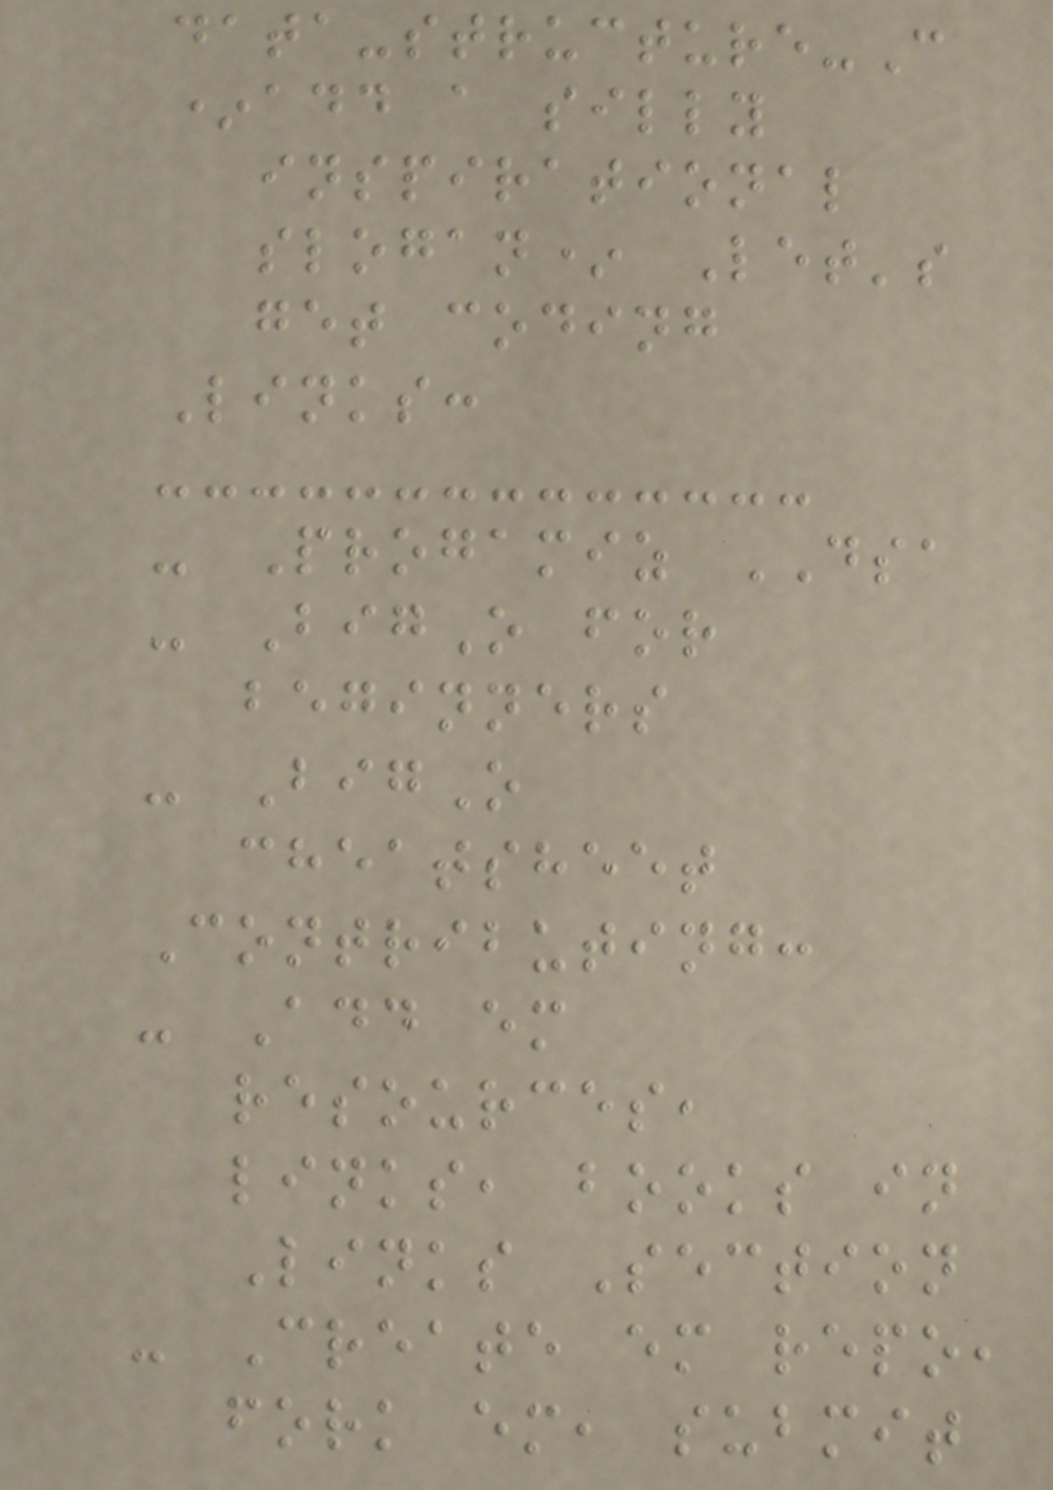data-structure-C
*add a silly
inspirational
slogan* Let's
get coding
Links:
- Progamiz DSA
- BigO for
beginners
- BigO
cheatsheet
Contributing:
- Add em
resources,
links, books in
Links Section
- Create em repo,
fork em, submit
